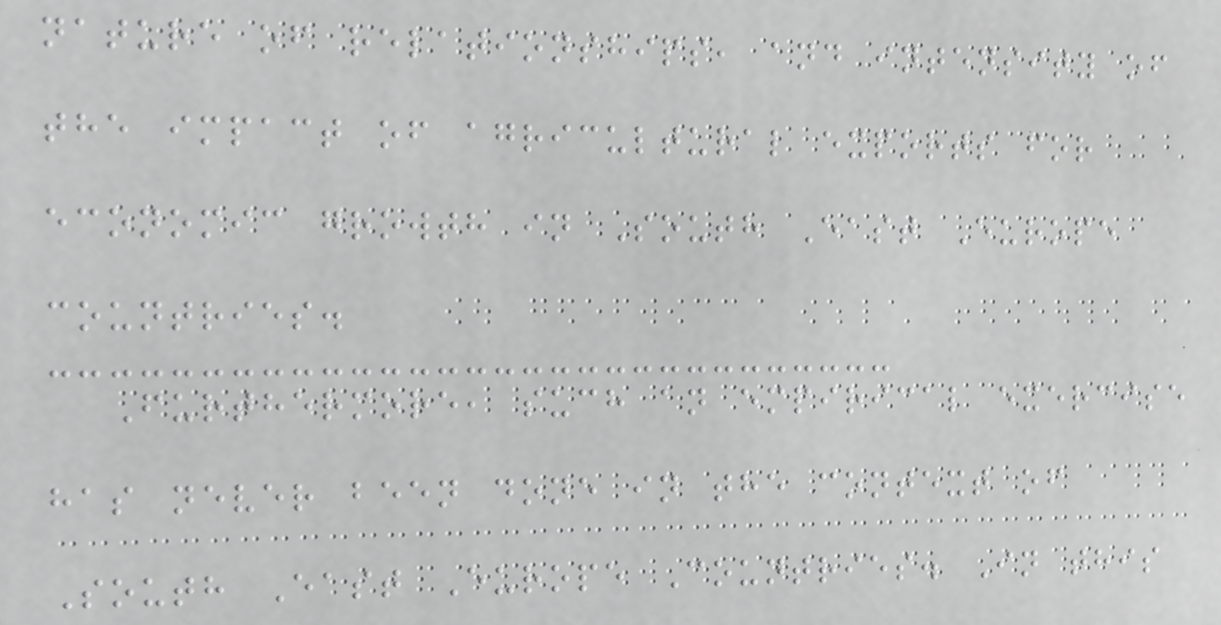nature of relationships, and intensity of
the impact of agricultural exports for
economic growth in South East Europe
countries.
Furthermore, such an empirical exercise
has never been done in the context of
South East Europe Countries. In this
